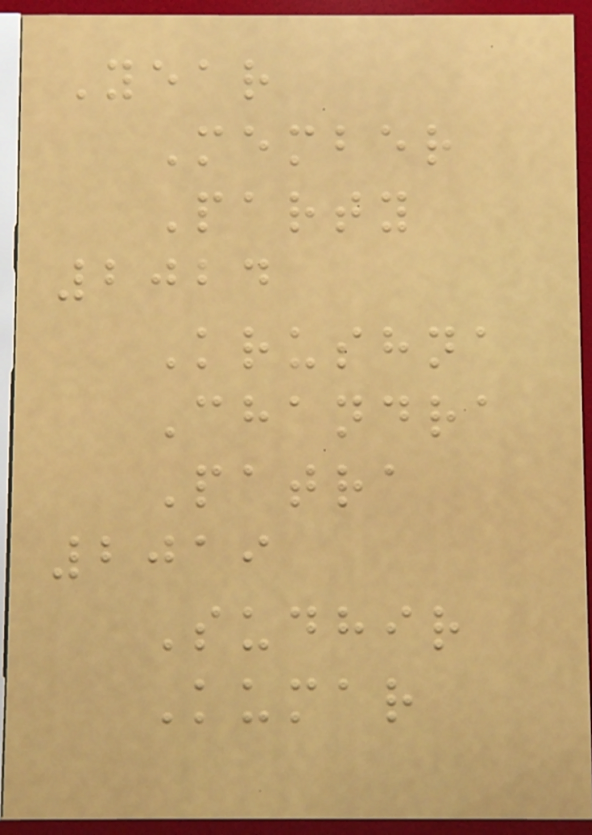Year
Member
Party
2024
Krushna
Chandra
Patra
2019
Sudhir
Kumar
